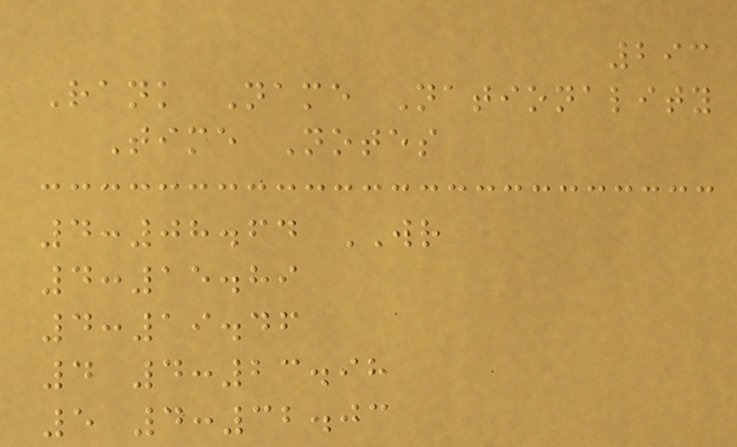293
Rank Name Nationality
Time Notes
4:08.64 WR
4:15.89
4:19.46
4 4:23.98
5 4:32.03
